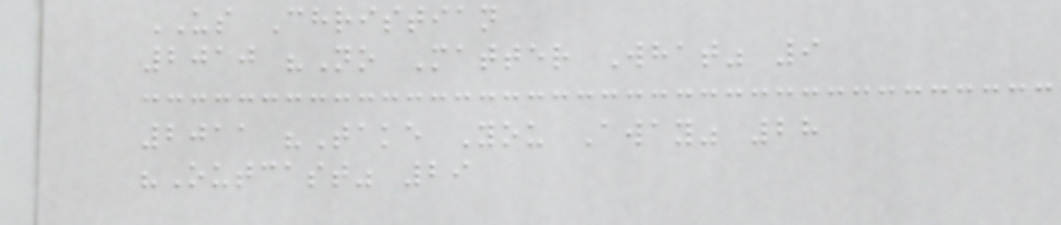US Christian
2010 "No Matter What" 9
2011 "Take You Away" 28
"Outcast" 29
